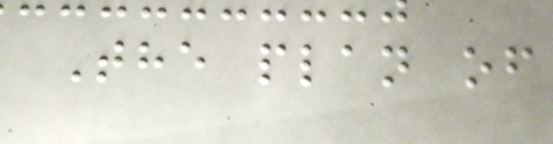The plan of
